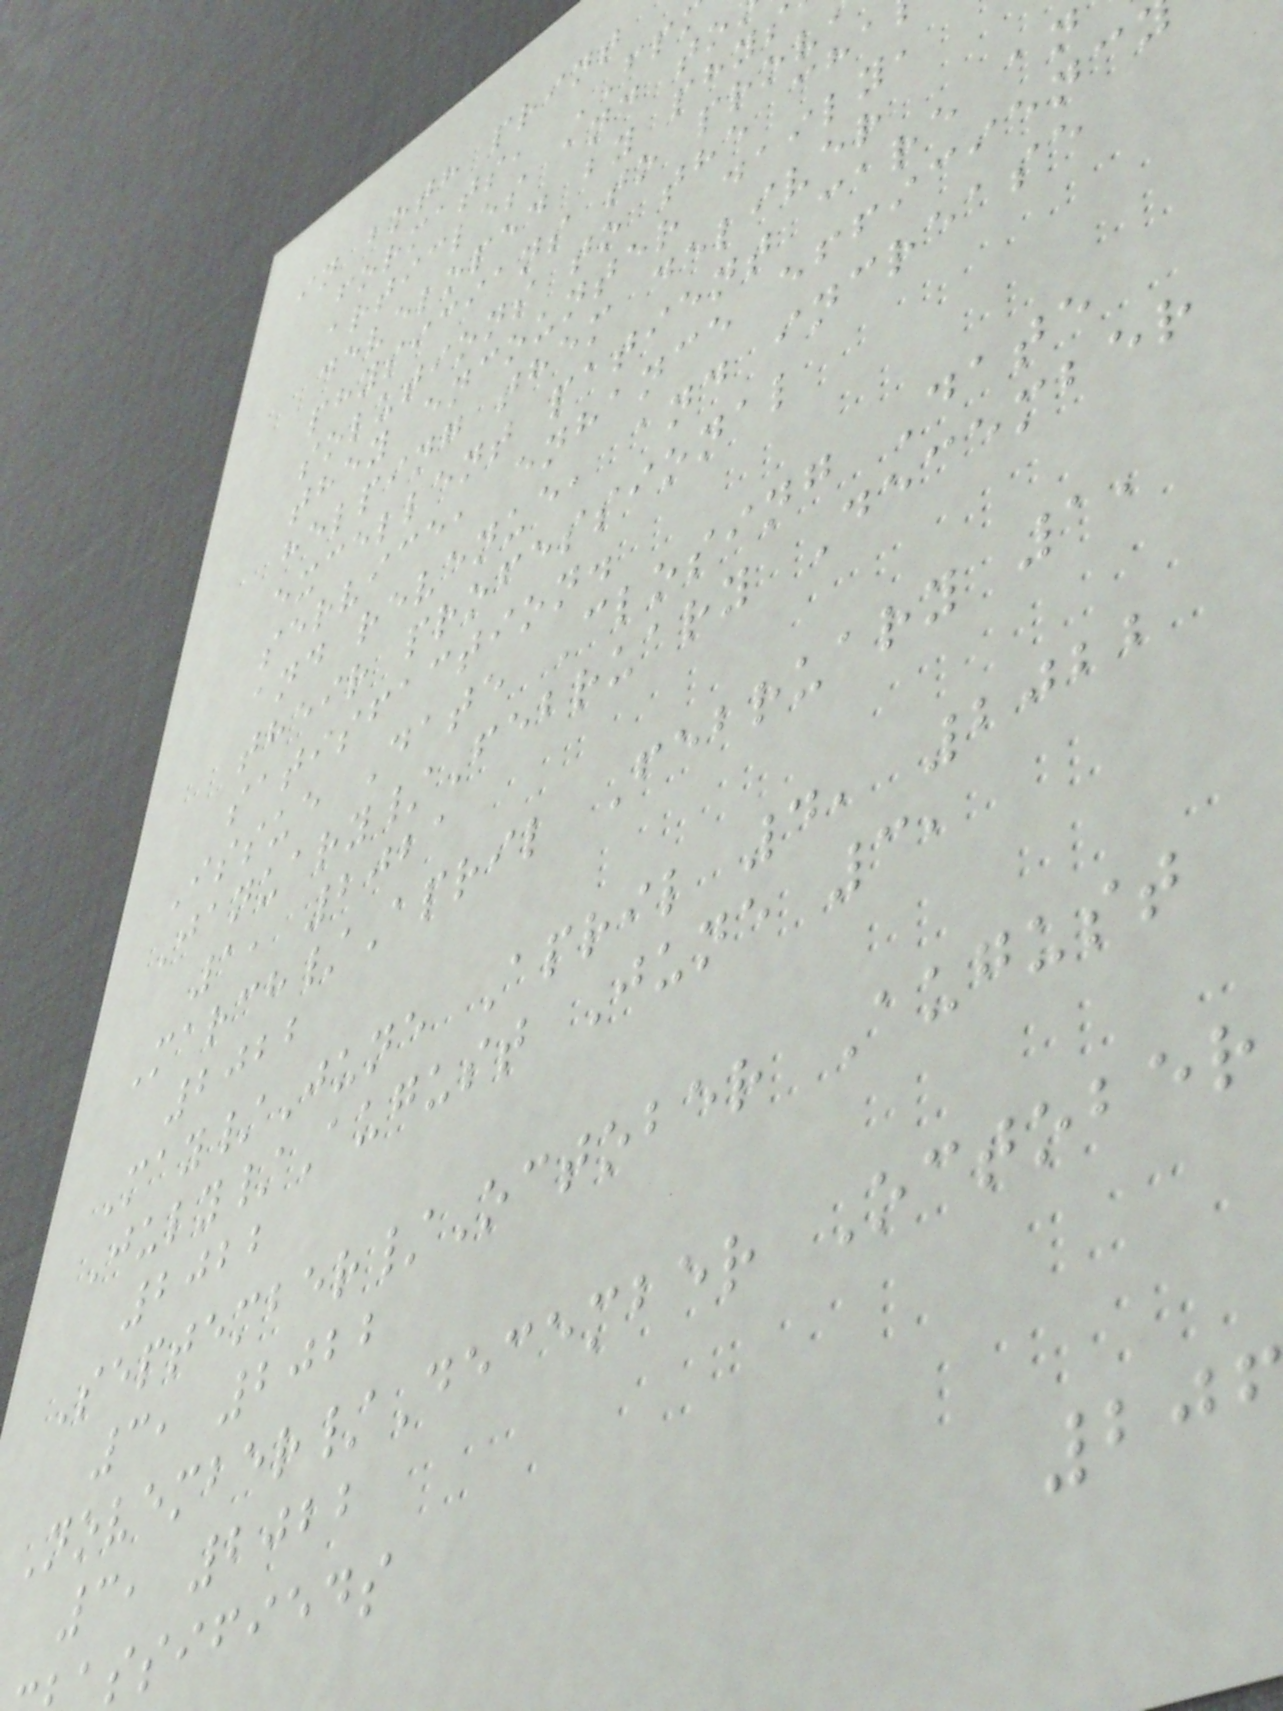in both print
formats, FP
articles and to
developed by phys
physicians to prov
solutions to the cha
they encounter daily,
helping them deliver
excellent patient care an
service, enhance efficienc
and revenue, and increase
their professional
satisfaction.
Issue Date Closing Date
January/February December
1, 2021
March/April February 1,
2022
May/June April 4, 2022
July/August June 3,
2022
September/October August
3, 2022
November/December October
3, 2022
ssifieds
